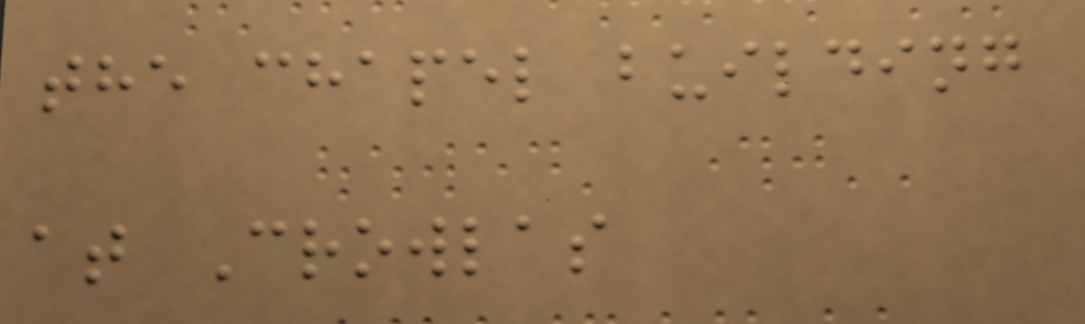the chapel building
at Crowlas
